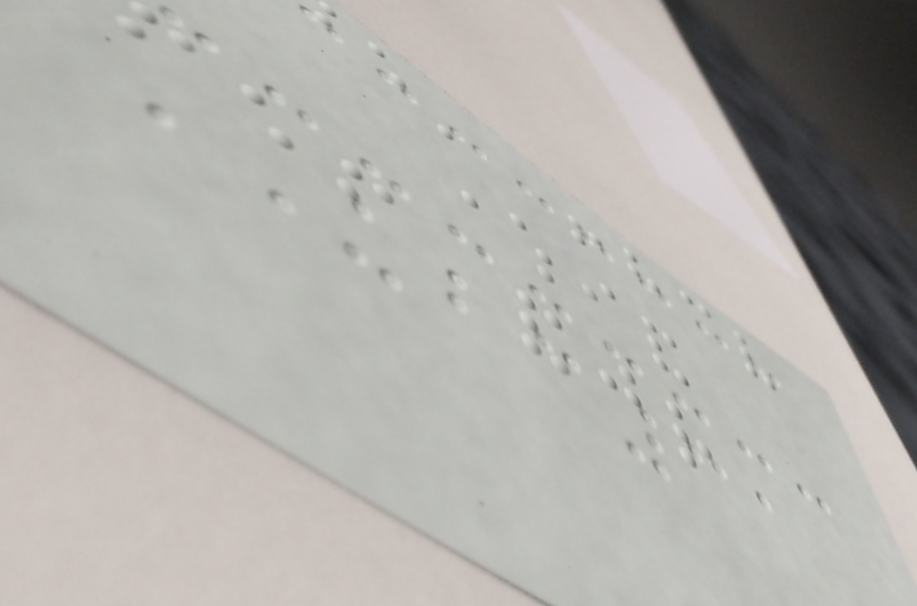UBC31
